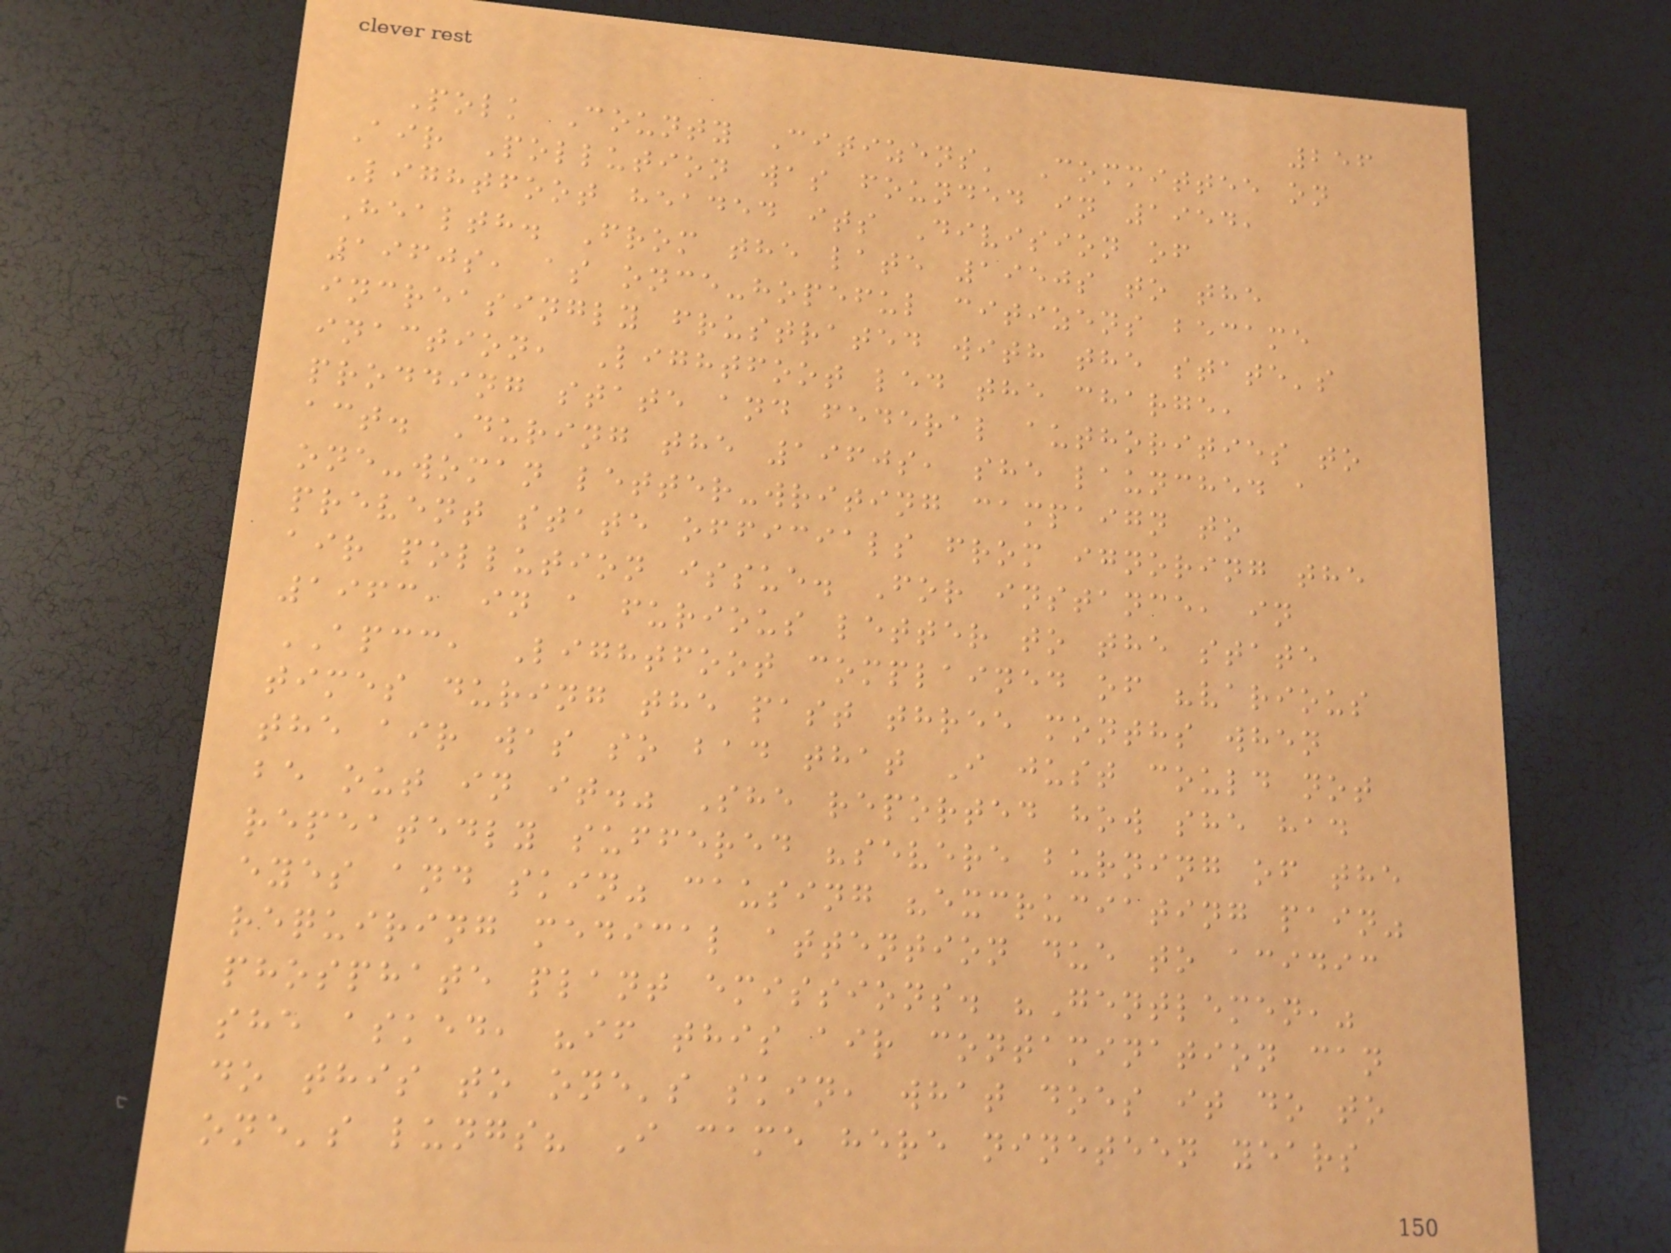256
Polk County Citizens' Committee on
Air Pollution was founded in 1954,
Lightfoot headed its Division of
Health. From the late 1950s to the
1960s, as once-hopeful citizens became
increasingly frustrated with the state's
inaction, Lightfoot led the charge,
prodding state and federal authorities to
act. During the 1960s, she launched a
one-woman letter-writing campaign to
prevent state officials from ignoring the
air pollution issue. For instance, in
1963, in a furious letter to the state
APCC, Lightfoot complained of "various
times during the past three months when
the air was so bad that I just could not
be out in it." She reported how she had
repeatedly suffered "severe burning of the
eyes and skin" causing "excruciating pain"
requiring medical attention due to acidic
phosphate plant emissions. "Gentlemen,"
she asked, "if this air contamination can
do this to one's skin, what does it do to
one's lungs? I came here nineteen years
